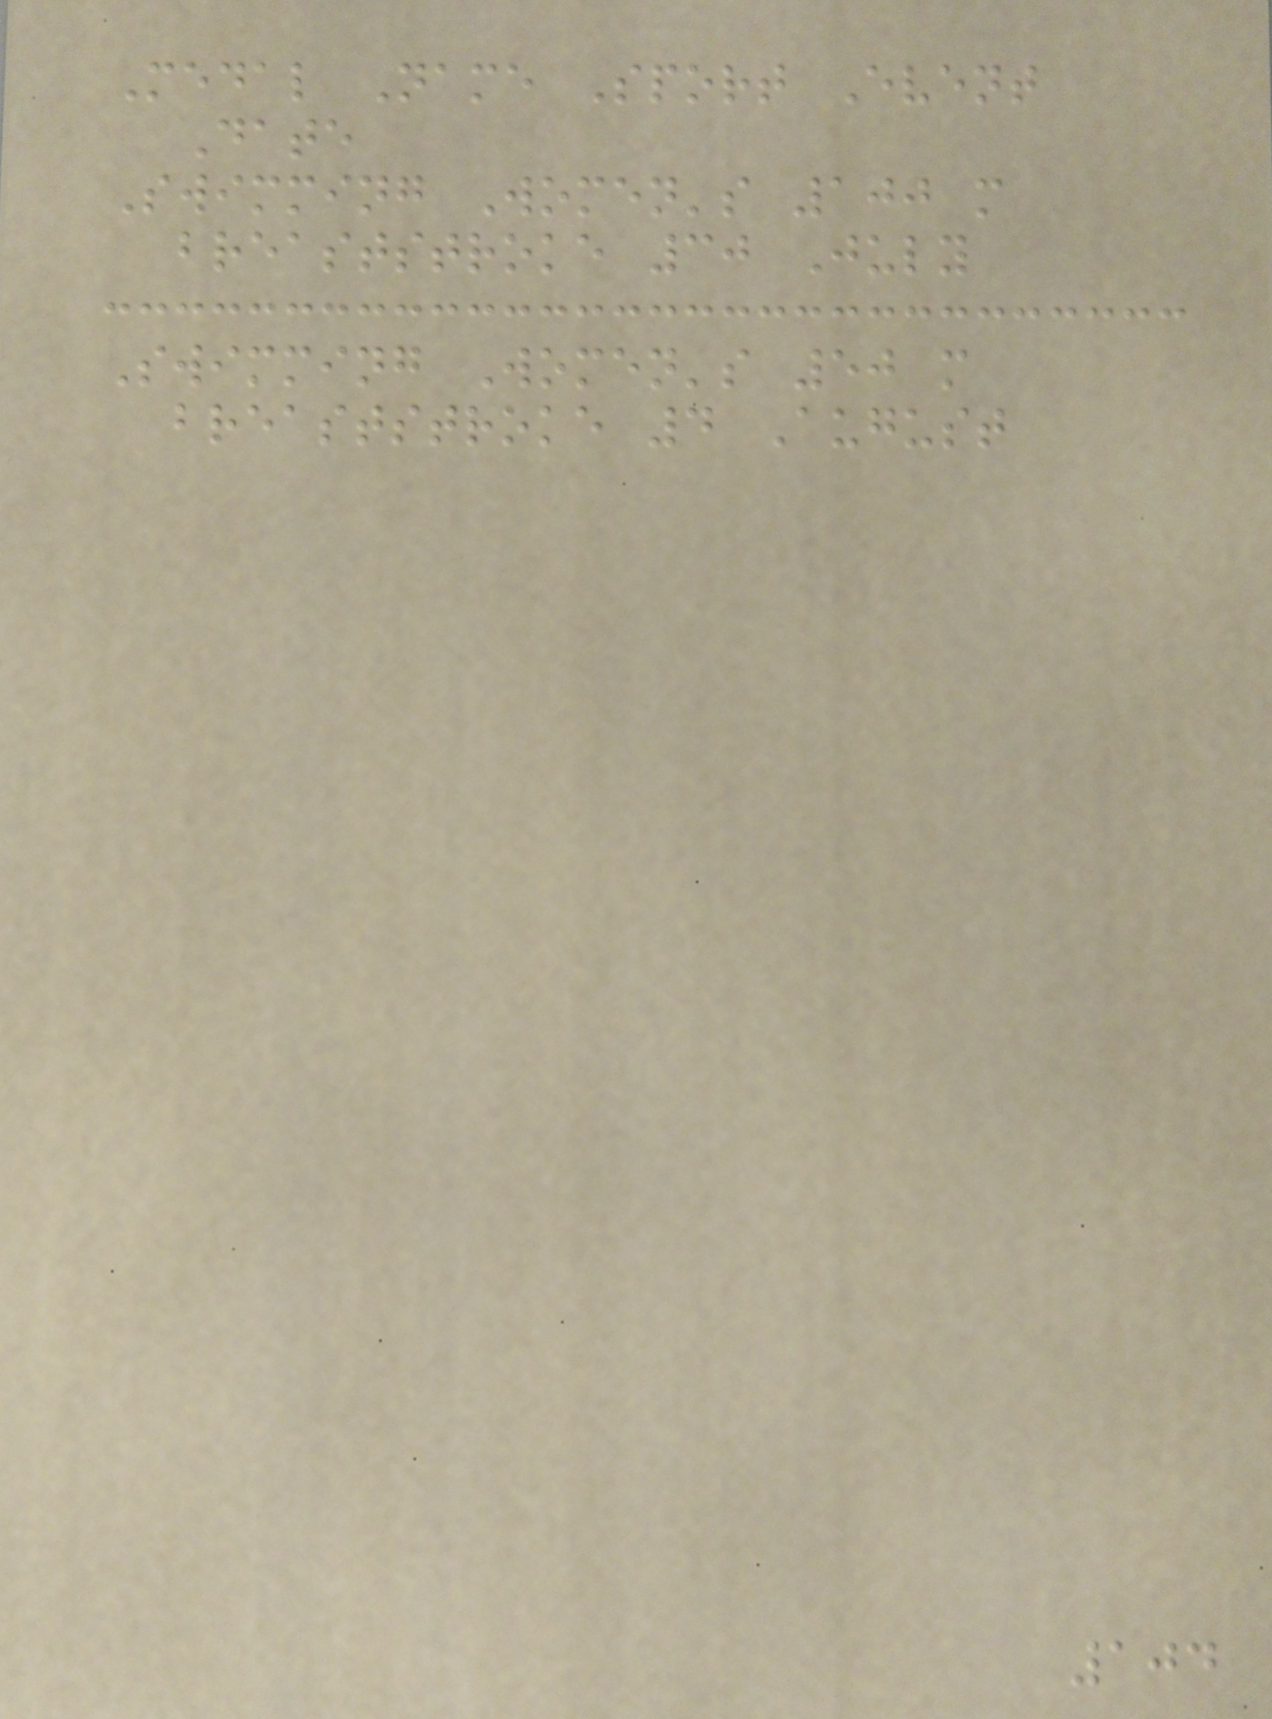Medal Name Sport Event
Date
Swimming Women's 100 m
breaststroke 30 July
Swimming Women's 50 m
breaststroke 4 August
104
